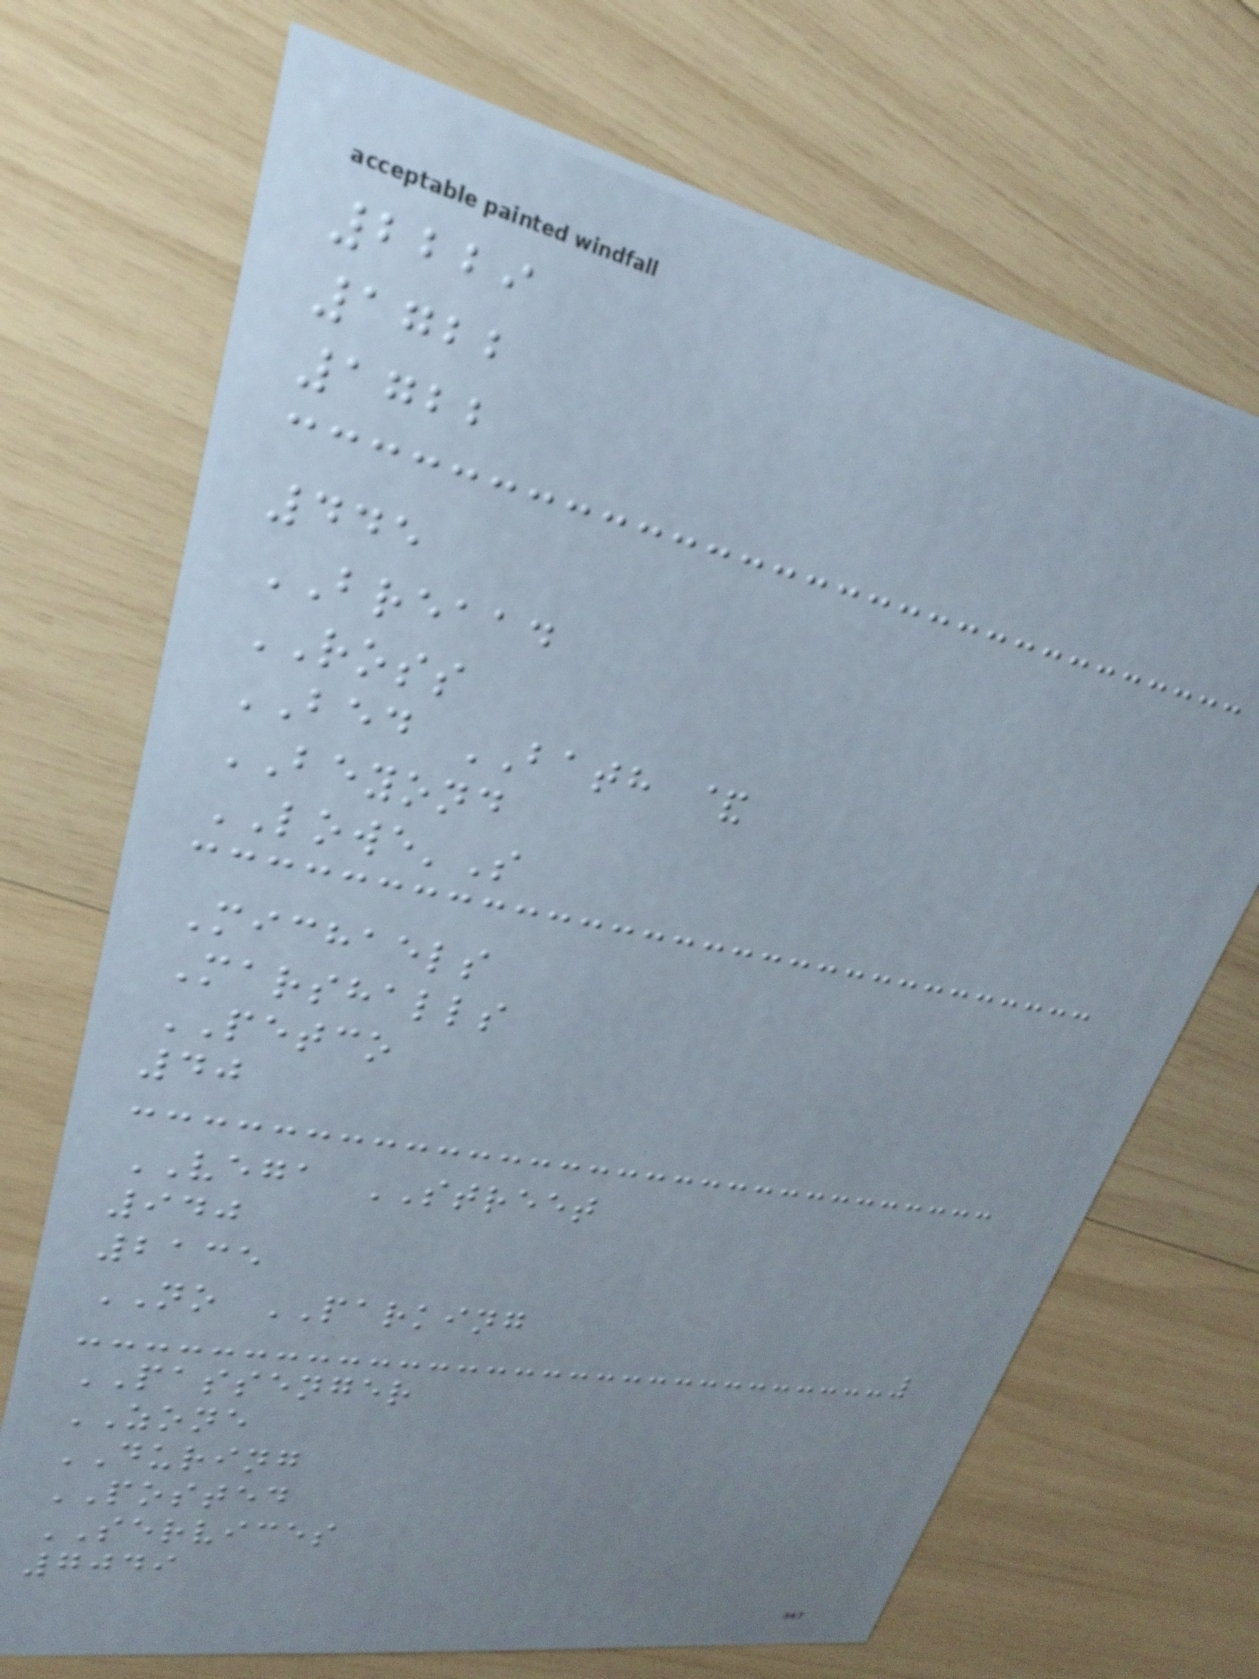2229
1722
1722
445
BREAAD
ROSS
BED BATH &
BEYOND
LOWE'S
Michaels
Marshalls
PETCO
40
VEGA STREET
940
2135
NO PARKING
PASSENGER
ZONE
DURING
POSTED
SERVICES
7049
